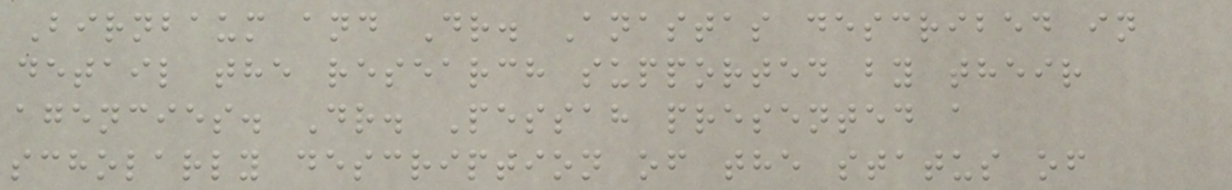Birnbaum and Dr. Anastas described in
detail the research supported by their
agencies. Dr. Pessah presented a
scholarly description of the status of
